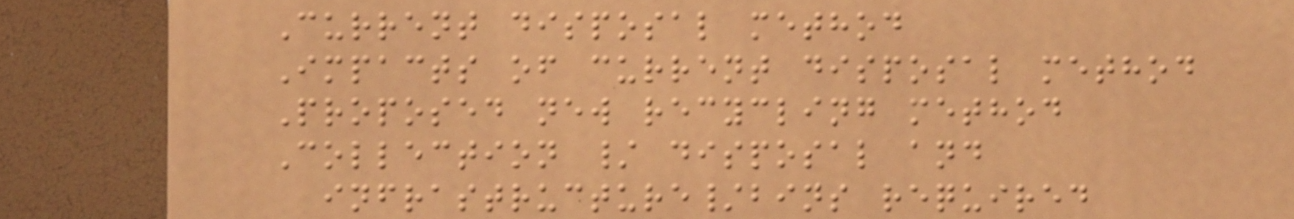Current disposal method
Impacts of current disposal method
Proposed new recycling method
Collection / disposal and
infrastructure/bins required
